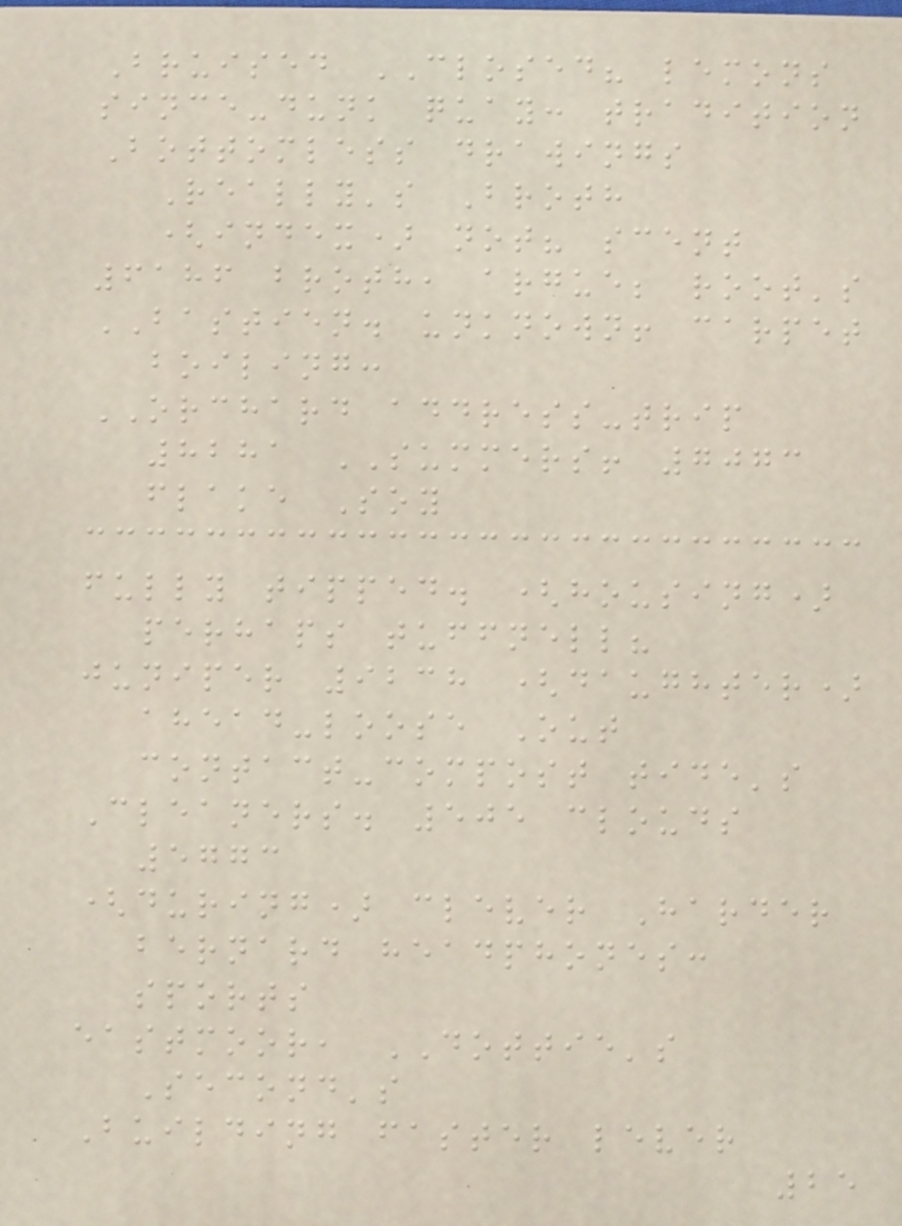Bruised CLOSED? lemons
since-dunk quay: tradition
Bottomless drawings
Really's Broth
(index) not? scent
6186 broth, argue; root's
BASTIEN. unknown! carpet
boiling:
ORCHARD address-trip
8281 SUMMERS! 7073
flake Soy
fully tipped. (housing)
perhaps tuffnell?
juniper 9238 (daughter)
ahead-loose Out
contact-compost tide's
Cleaners. 505 clouds
5773
(during) clever Harder
bernard headphones:
sports
eastmoor, DOTTIE's
Second's
Building faster lever
25
